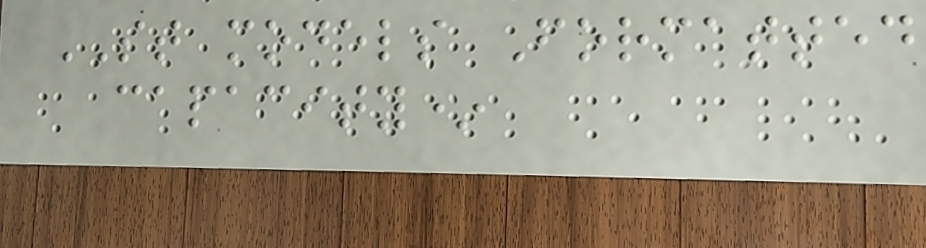ST models Formatted
capacity*
